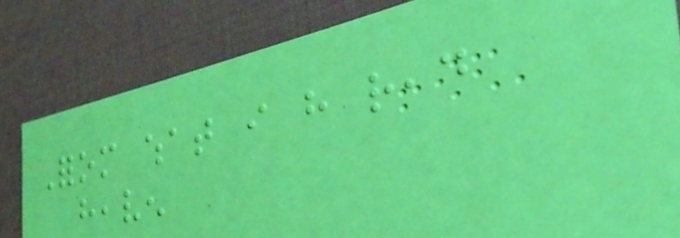Forom what i have read
heaven
